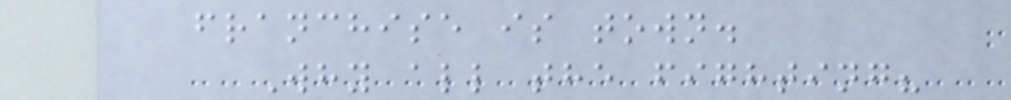franchise is town.
Why all the fighting?
